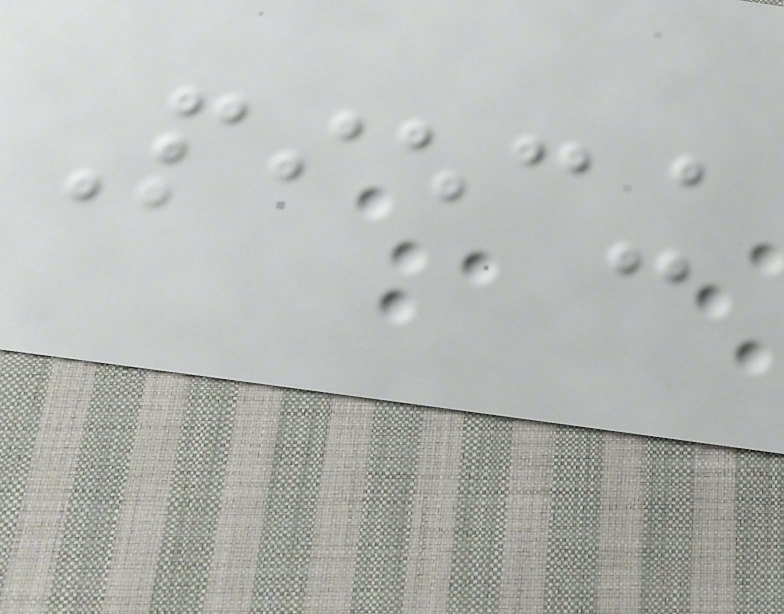Piecing
